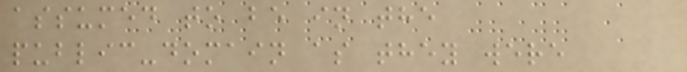assumed to be in the
public-domain as they were
